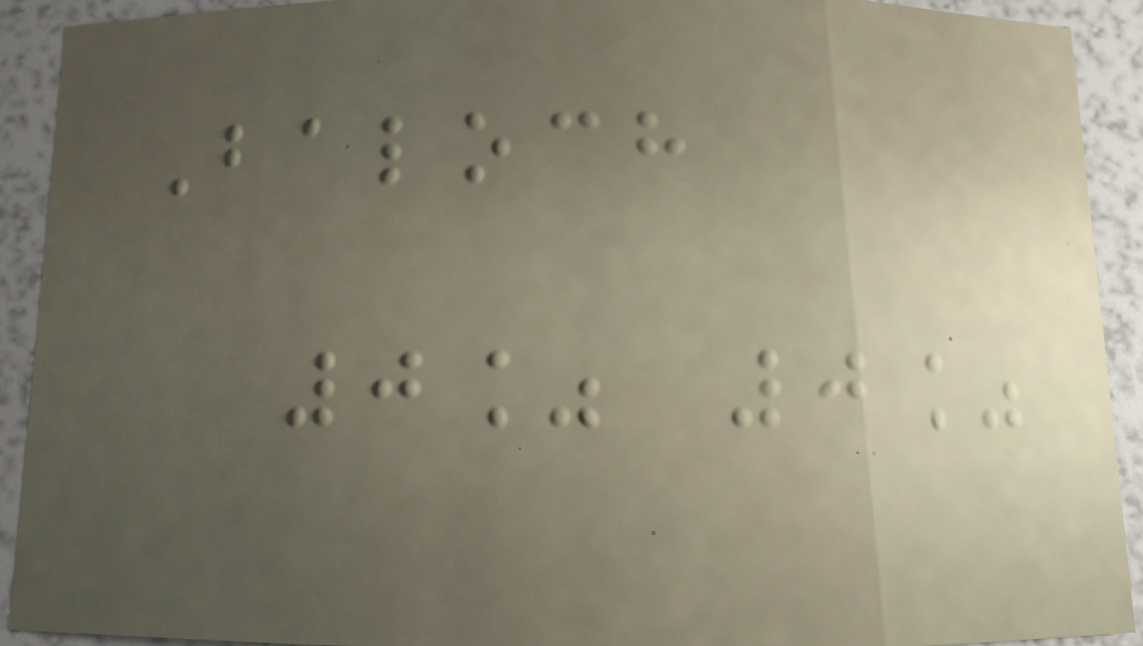Baloch
0% 0%
